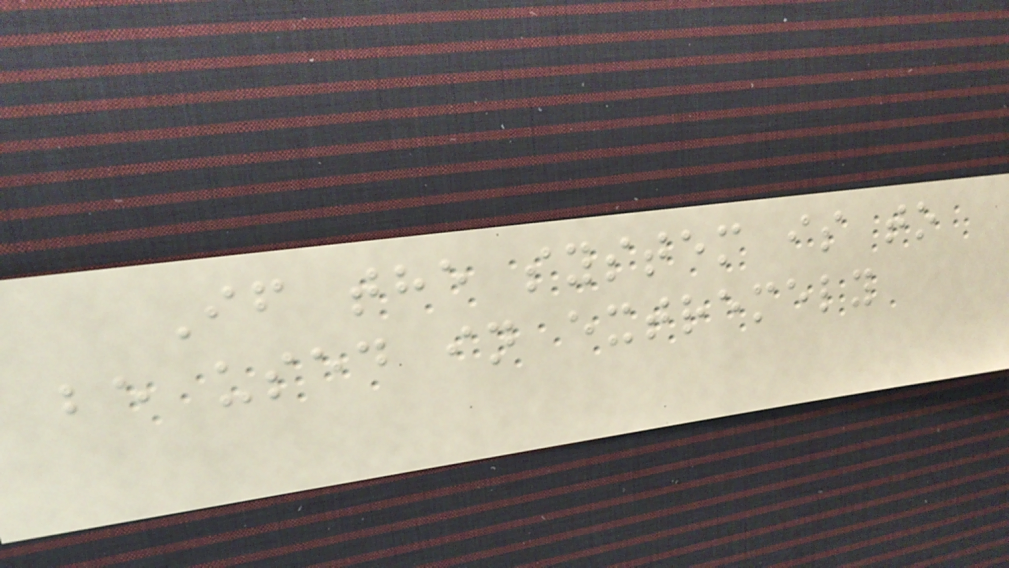If the system is to
be used in extremely
